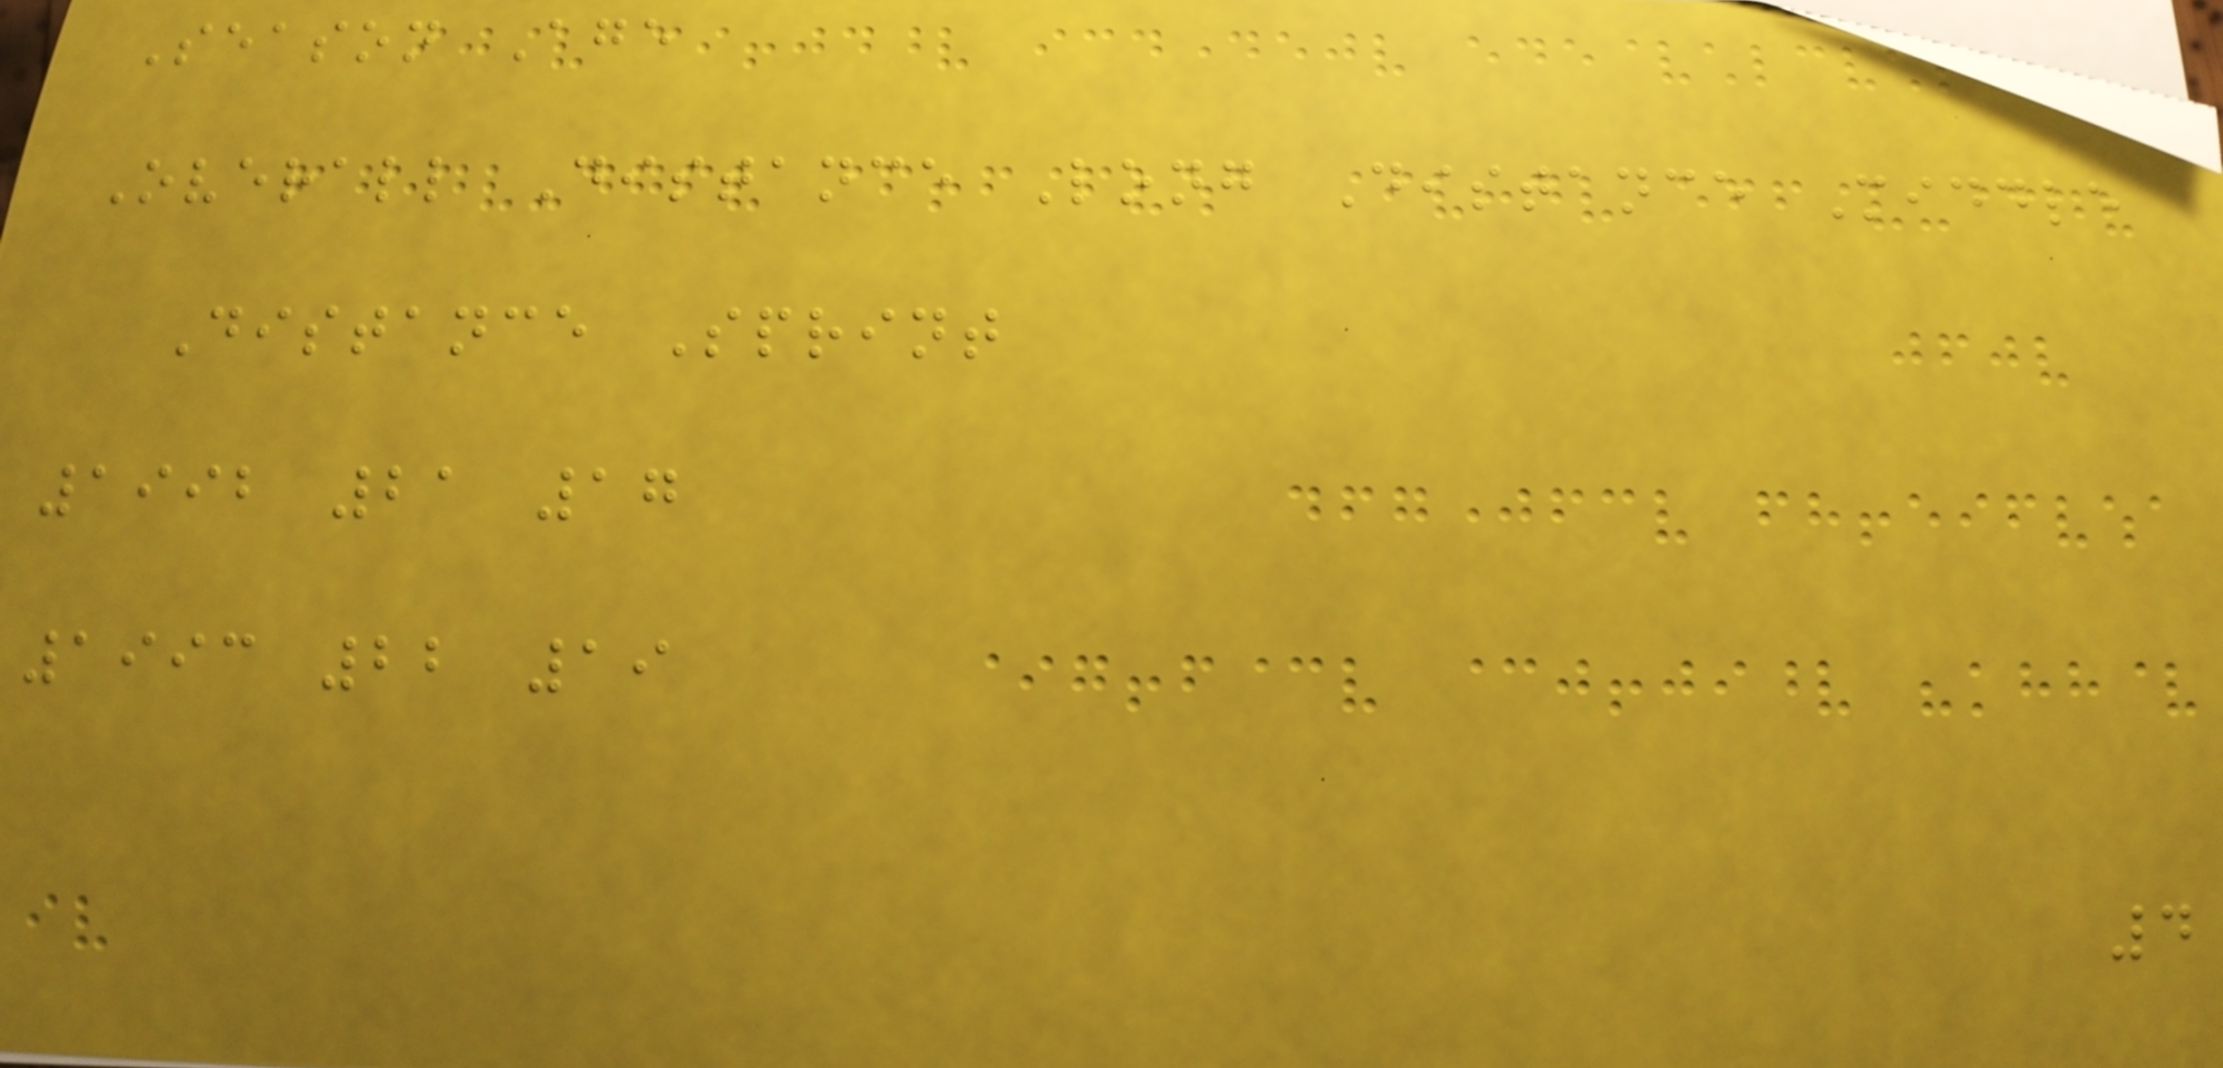Season Age
Overall Distance Long Distance Middle
Distance Sprint
1992 21 17
1993 22 19
4
